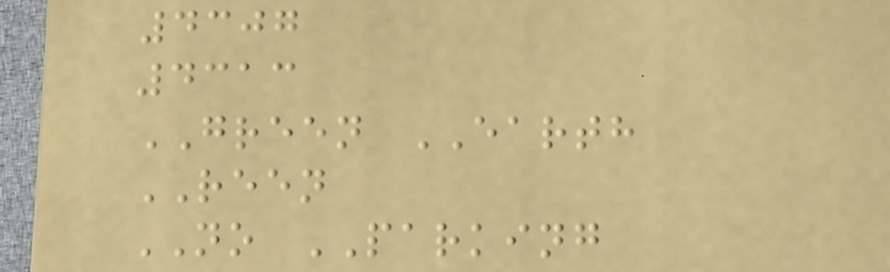4307
4313
GREEN EARTH
REEN
NO PARKING
